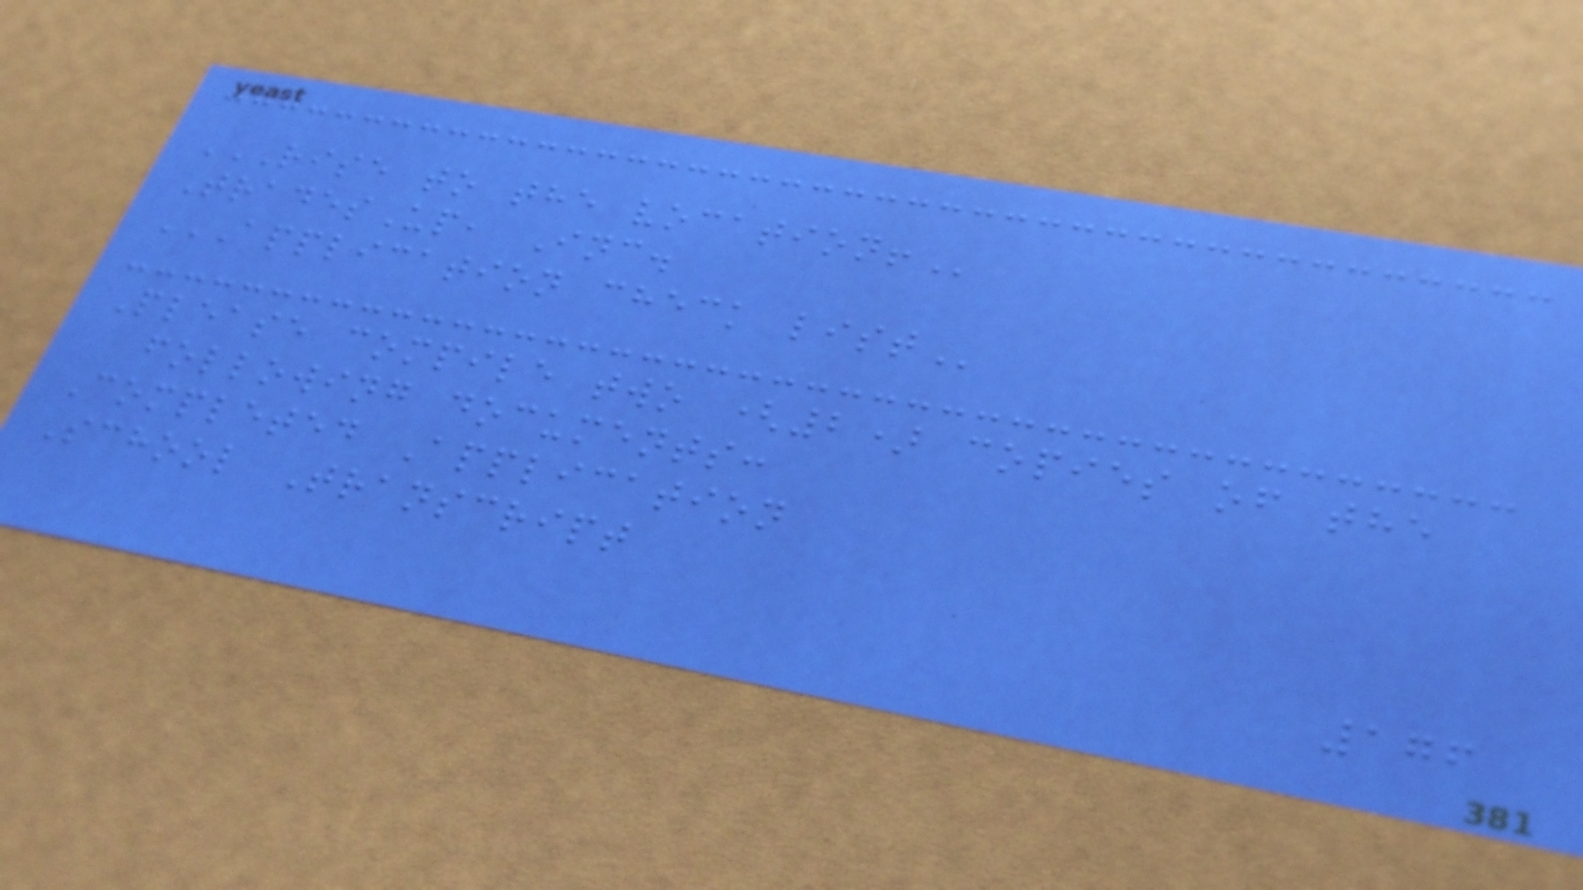RISE TO THE VOCATION!
TradesUp, Inc.
APPLICATION CHECK LIST
Please compile two (2) copies of the
following documents:
Completed Application
School Transcript
176
